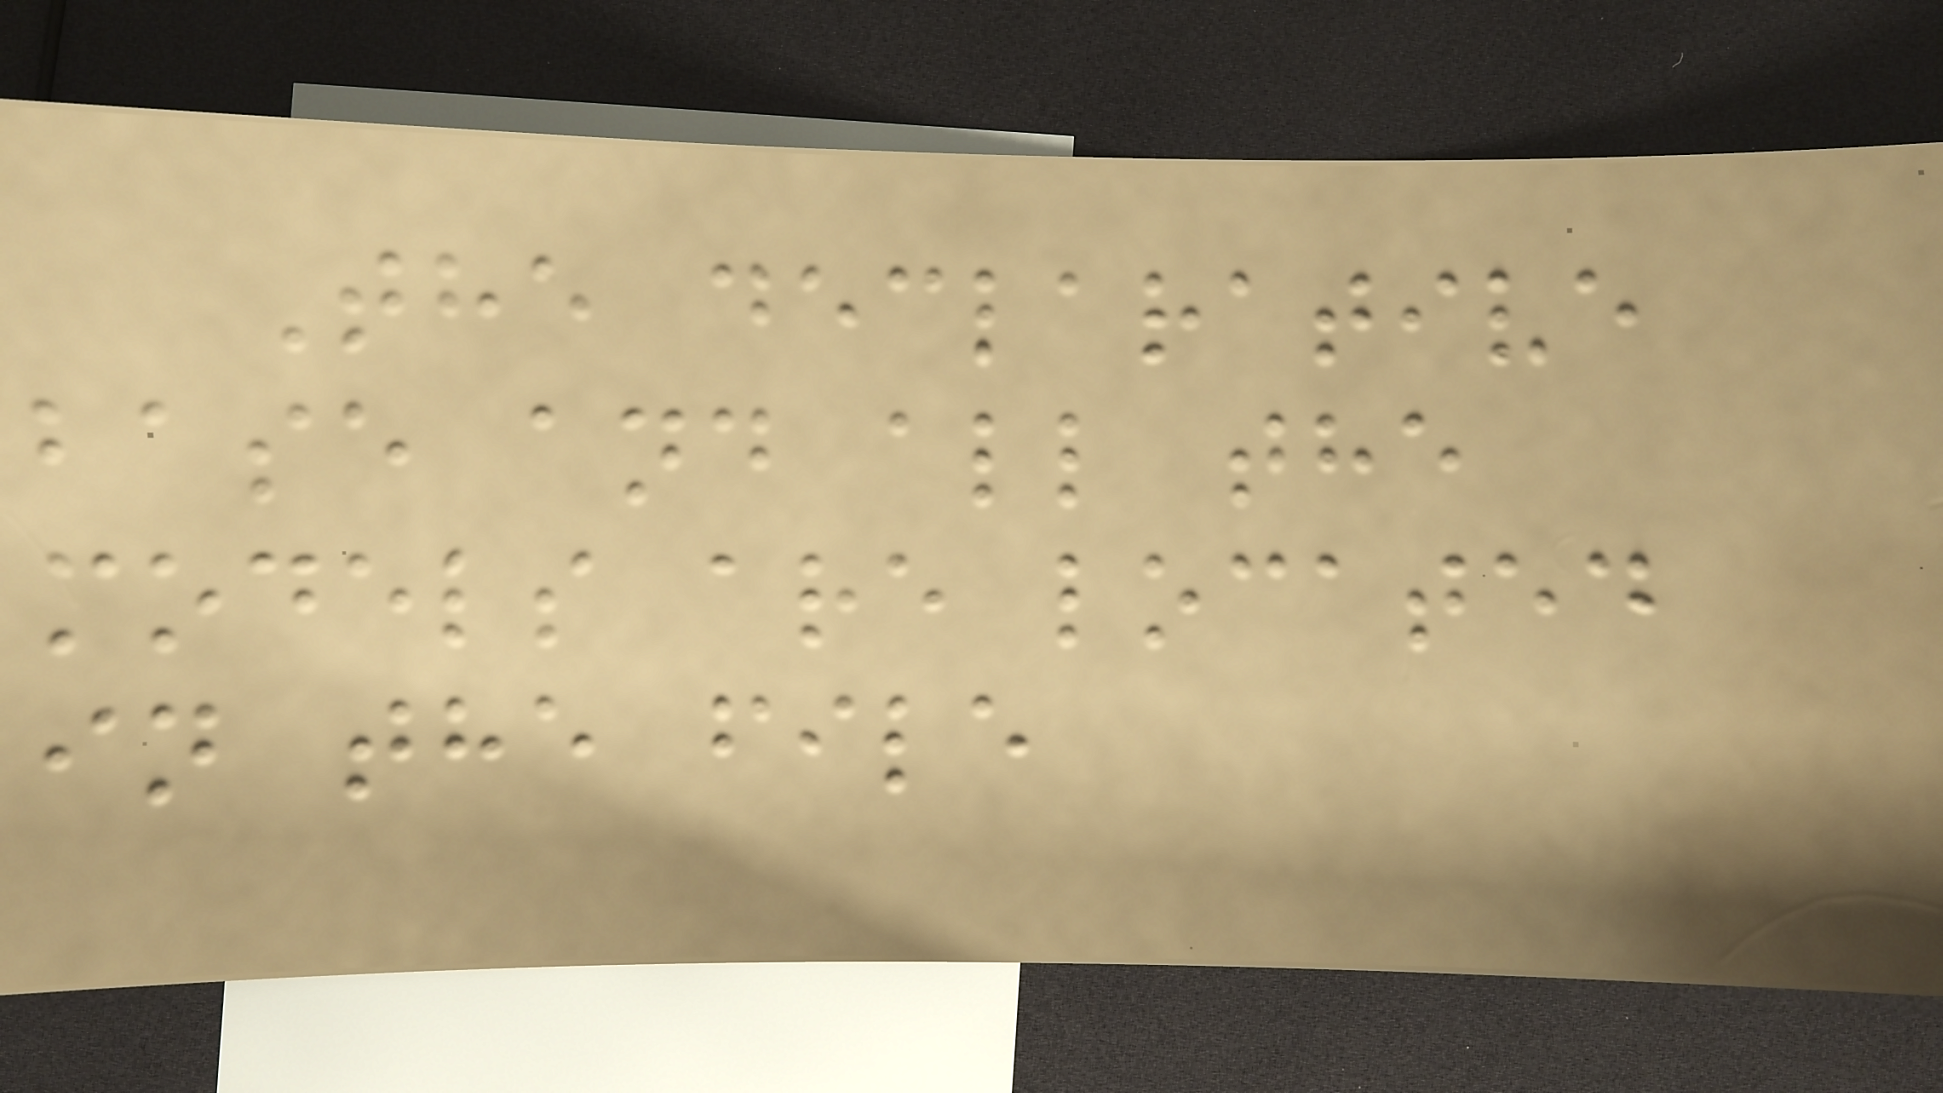The declarative
base and all the
models are located
in the file
